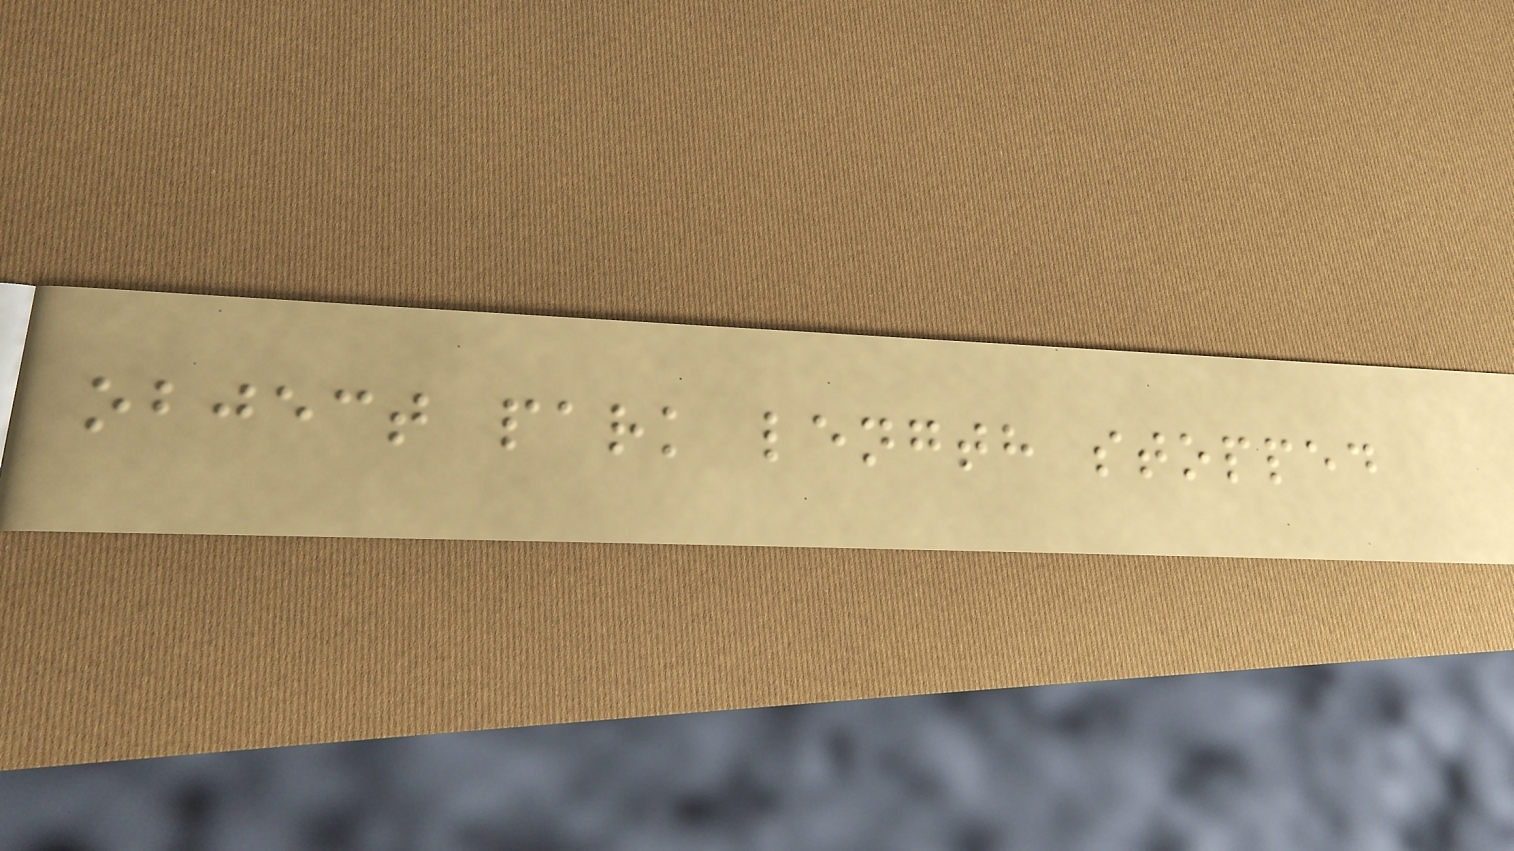object park length stopped
